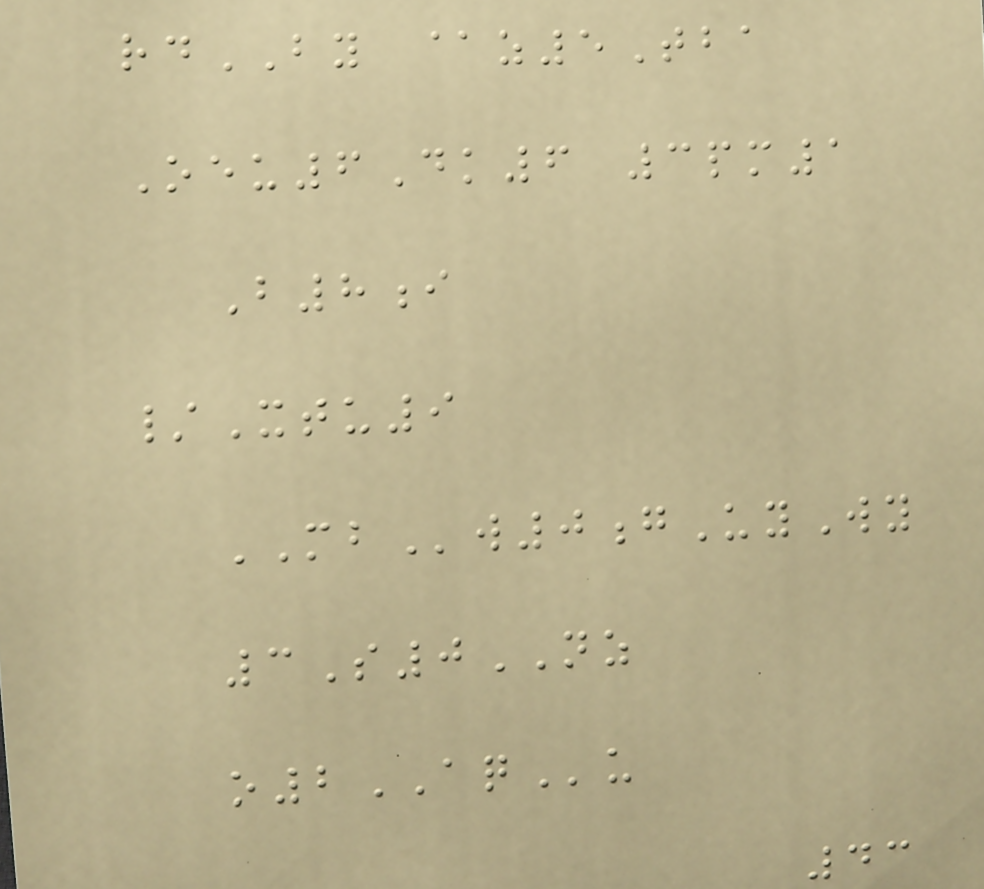rdBY @z5Tba
Oeu6Dk6 3pm1
B8i
/Xtu9
MBw0gUyWy
3S0NZ
o2AQu
43
